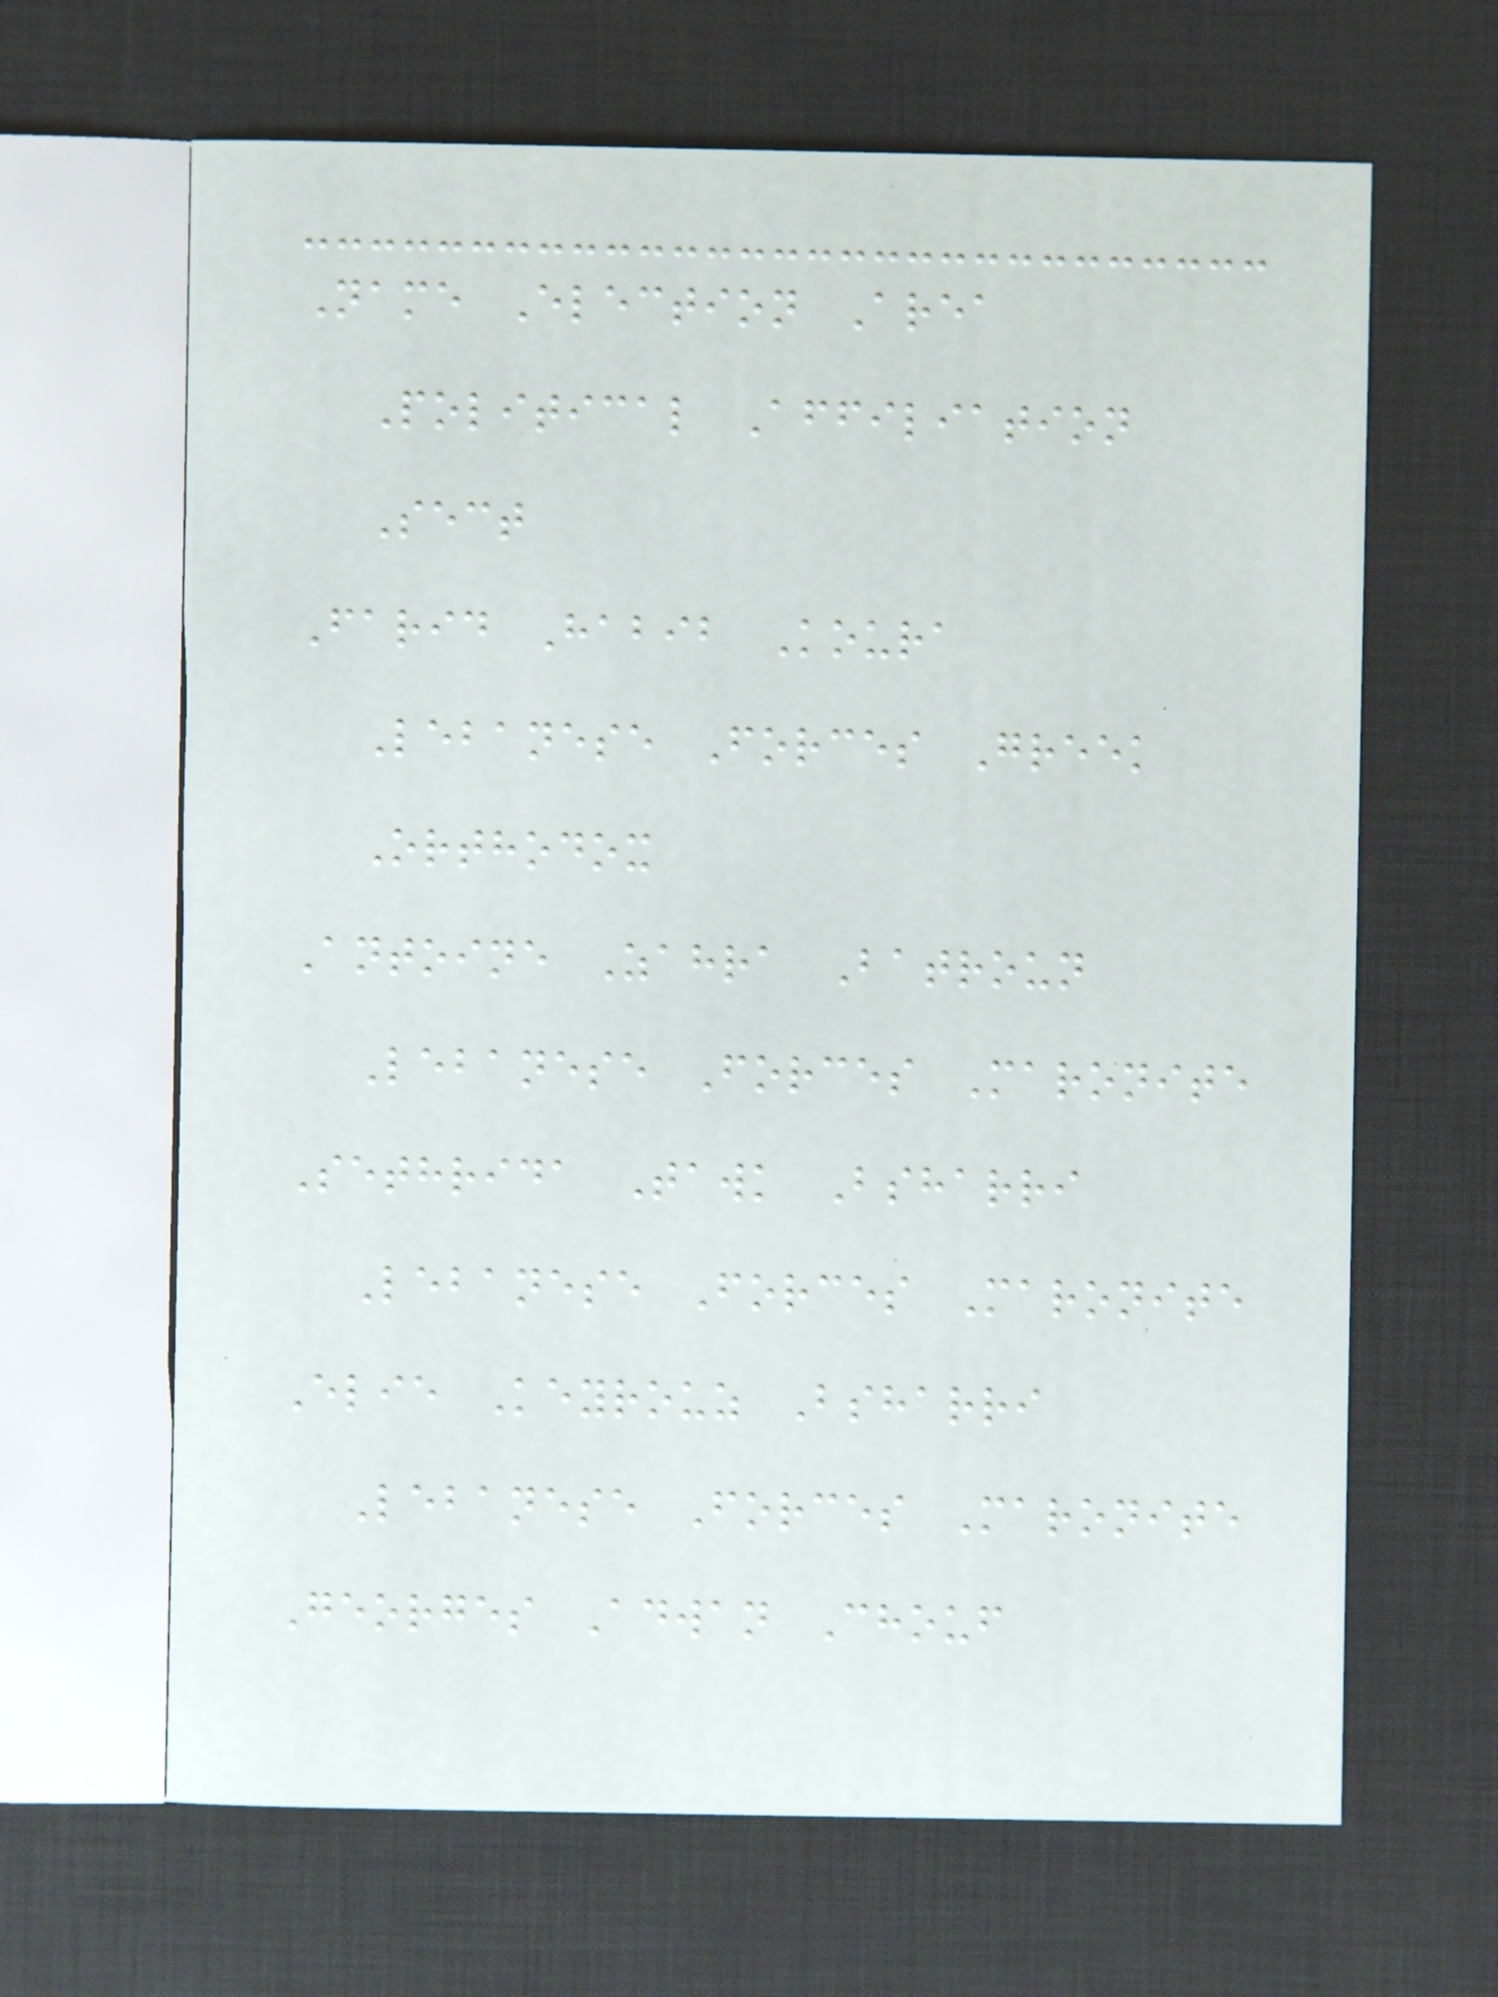Name Election Area
Political Affiliation
Sect
Farid Habib Koura
Lebanese Forces Greek
Orthodox
Antoine Zahra Batroun
Lebanese Forces Maronite
Sethrida Tawk Bsharri
Lebanese Forces Maronite
Elie Keyrouz Bsharri
Lebanese Forces Maronite
Georges Adwan Chouf
